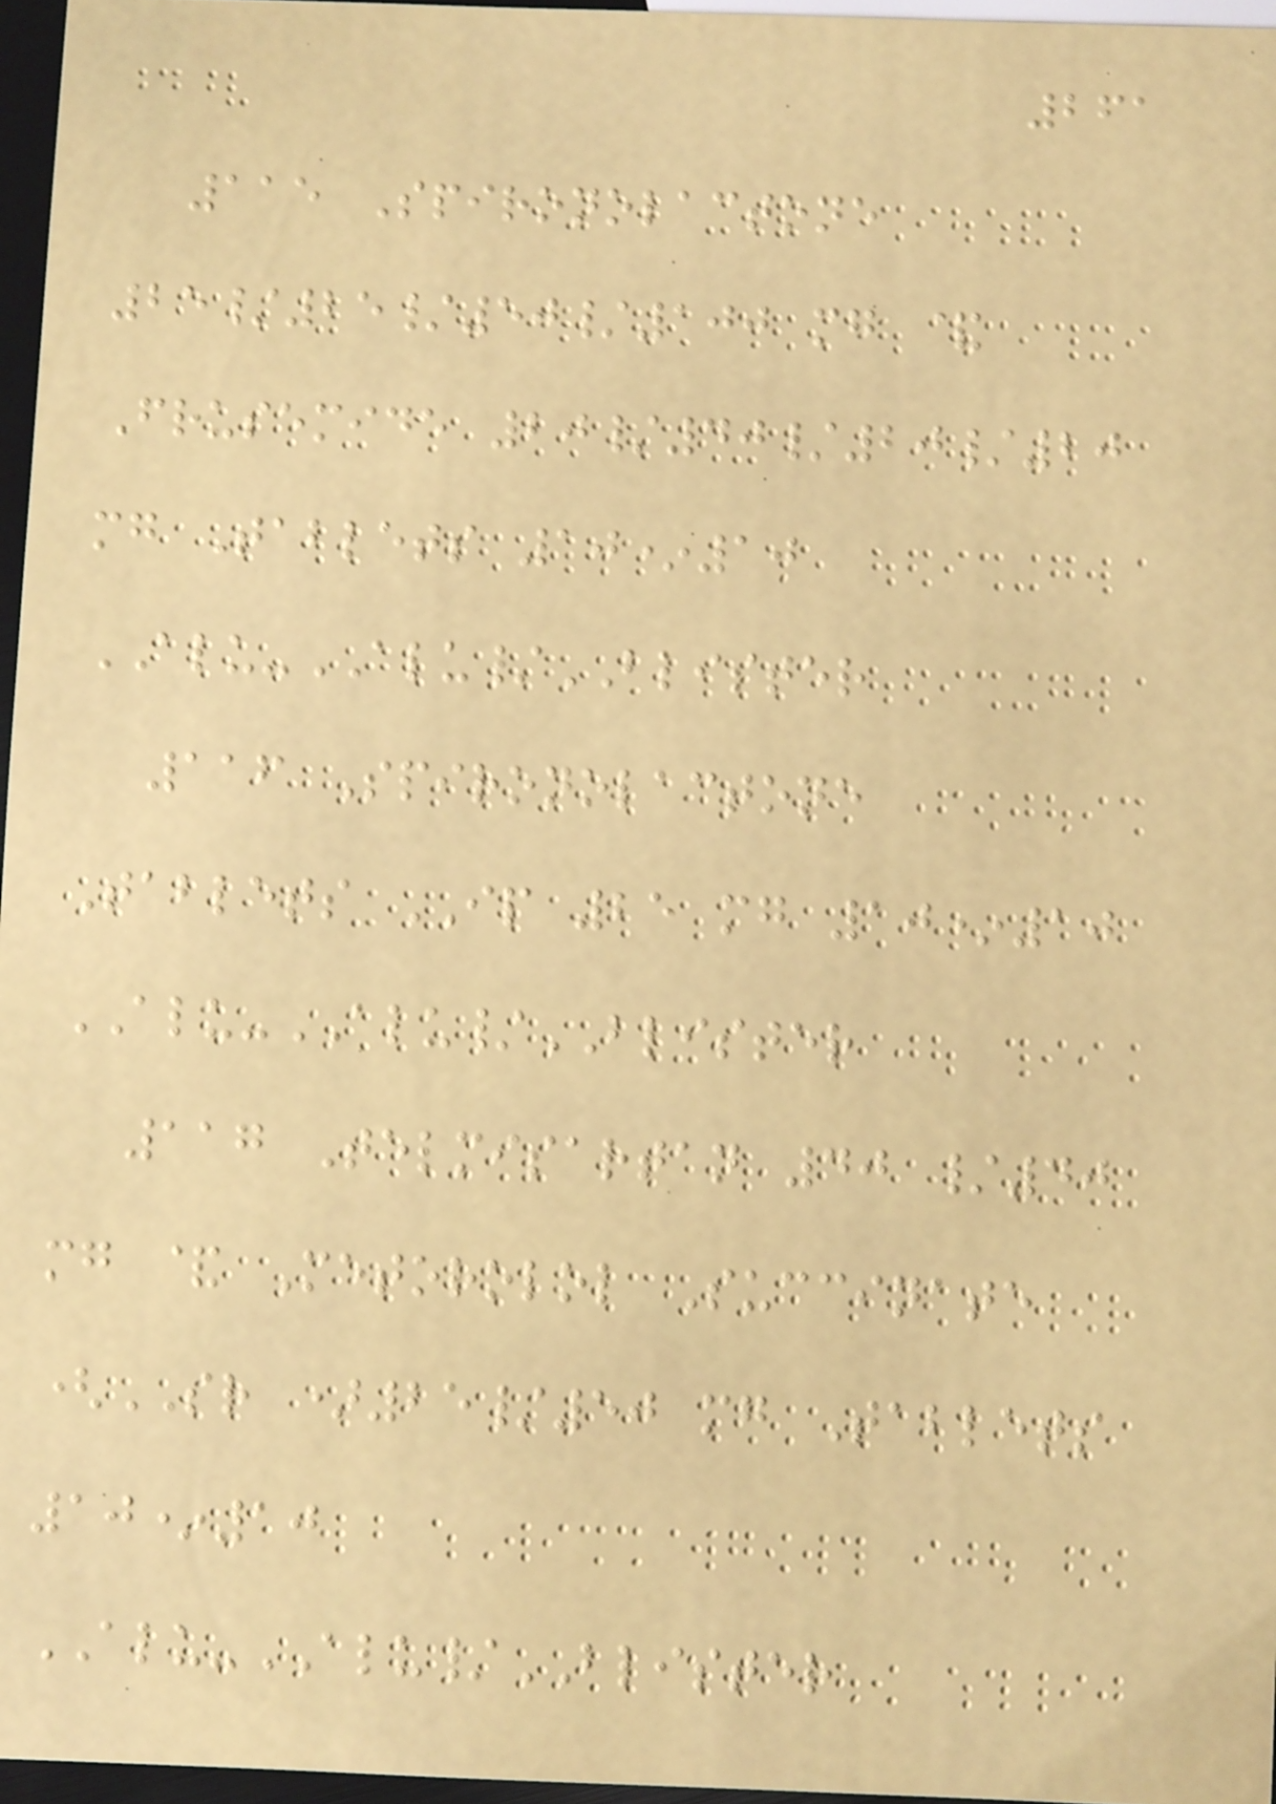261
115 Spironolactone
25/25/50/100 mg &
Frusemide 20/40/20/20
mg Tablets 10*10
ALU-ALU/BLISTER
116 Spironolactone
Tablets IP 25 mg 10*10
ALU-ALU/BLISTER
117 Telmisartan 40 /40
mg & Metorolol Succinate
(SR )25/50 mg Tablets
10*10
ALU-ALU/BLISTER
